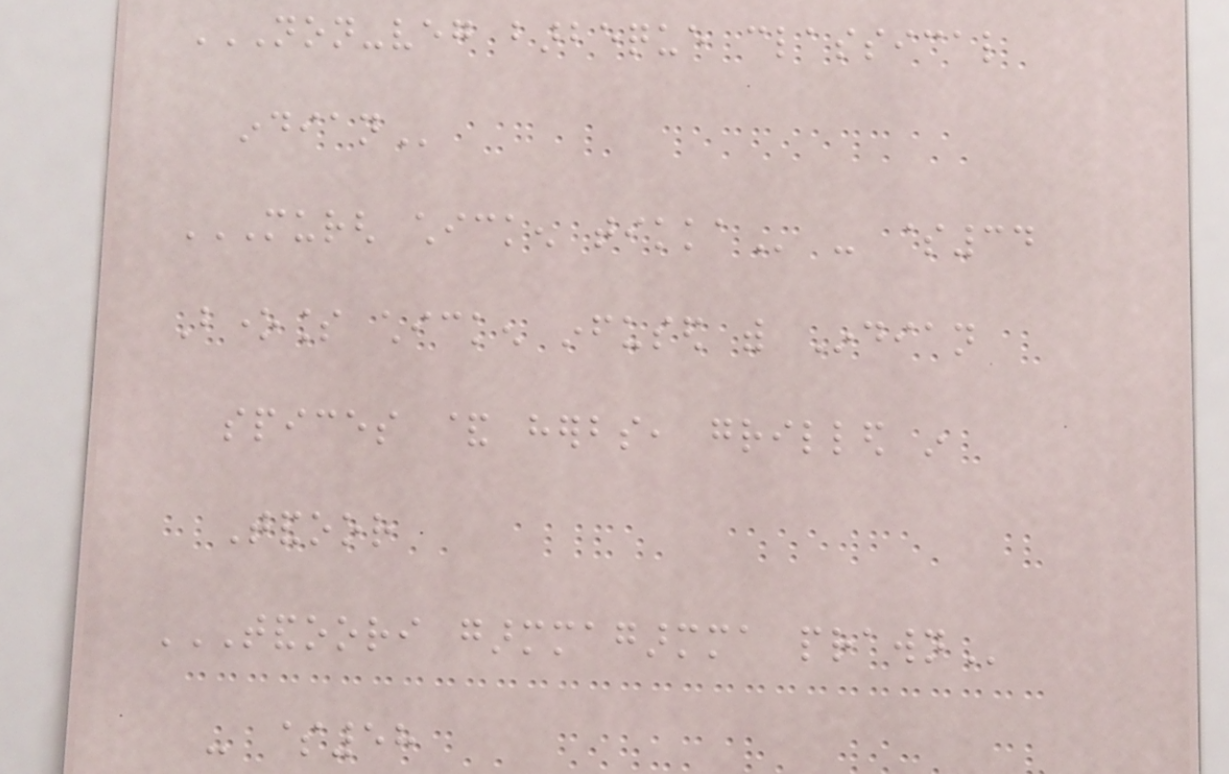NON-VEG BARBEQUE CLASSICAL
INDIAN
MURGH CHICKEN TIKKA - $34
Boneless chicken infused with Indian
spices & herbs, grilled in
Tandoor
TANDOORI GARMMAGARMMA PRAWN
- $58
